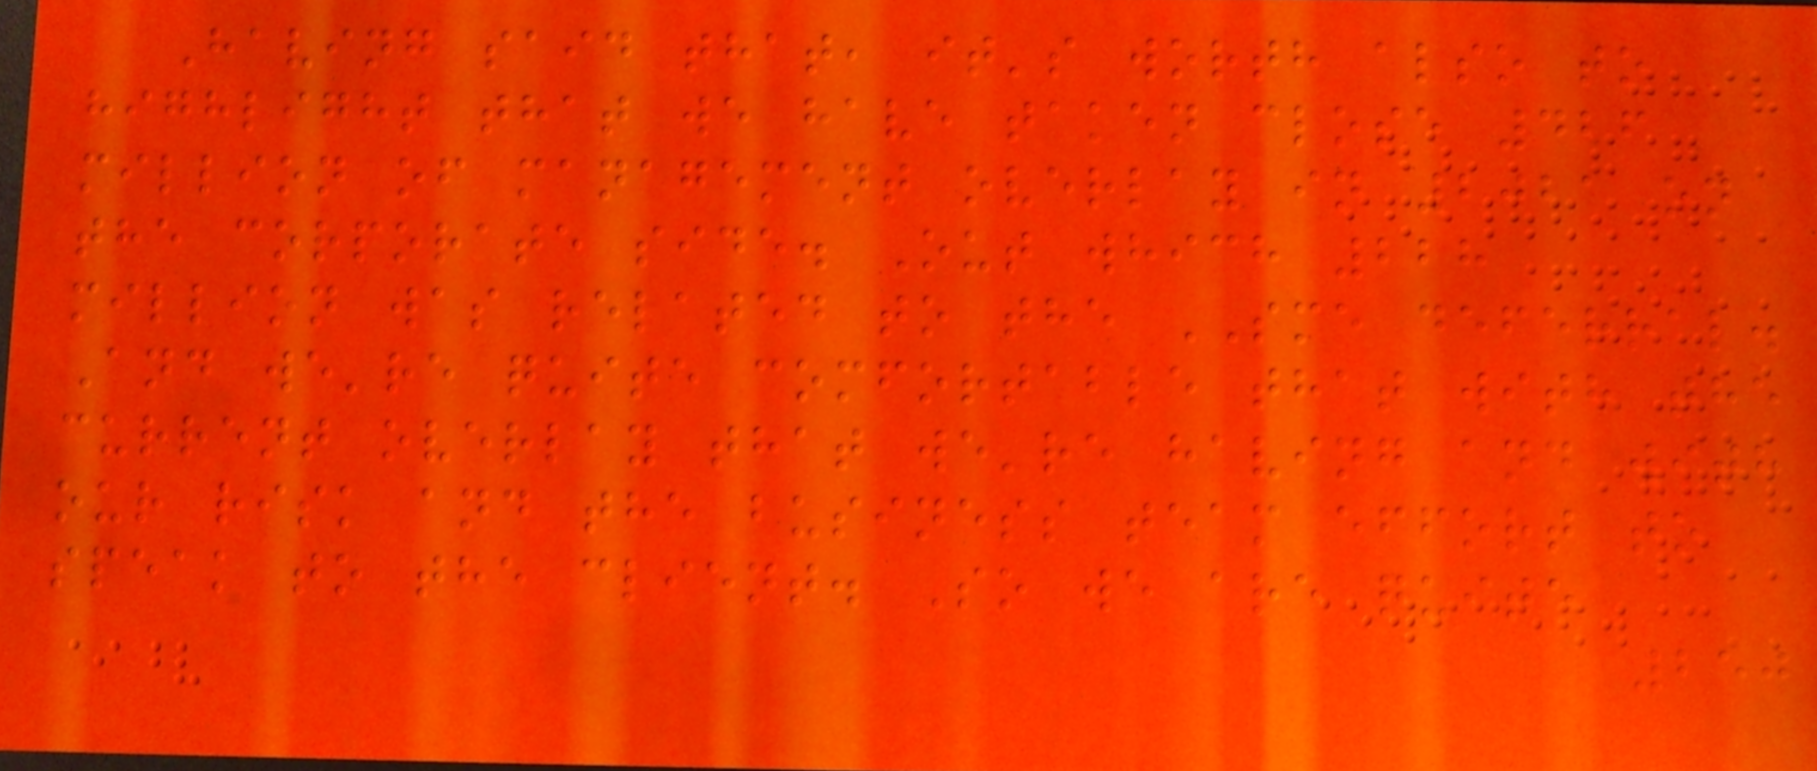Having said that, it's worth also to
highlight that we have taken close 426
million of management overlay in 2021 on
the corporate side. Out which 228
million was related to the SME deferral.
And we're quite comfortable that with the
current overlay that we're having and with
our risk and the business team effort to
speak to the client. So we are quite
250
